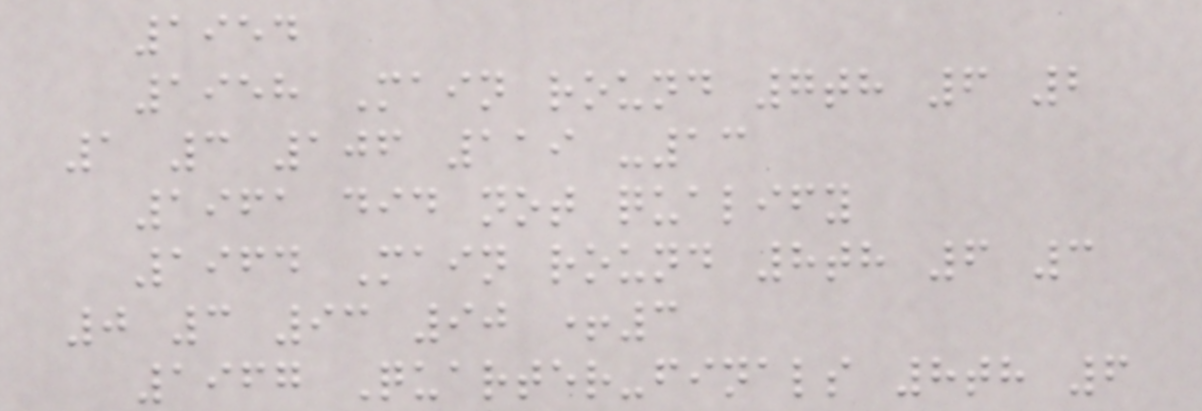1954
1958 Main round 7th 6 2
1 3 106 119 -13
1961 did not qualify
1964 Main round 8th 6 3
0 3 93 90 +3
1967 Quarter-finals 8th 6
